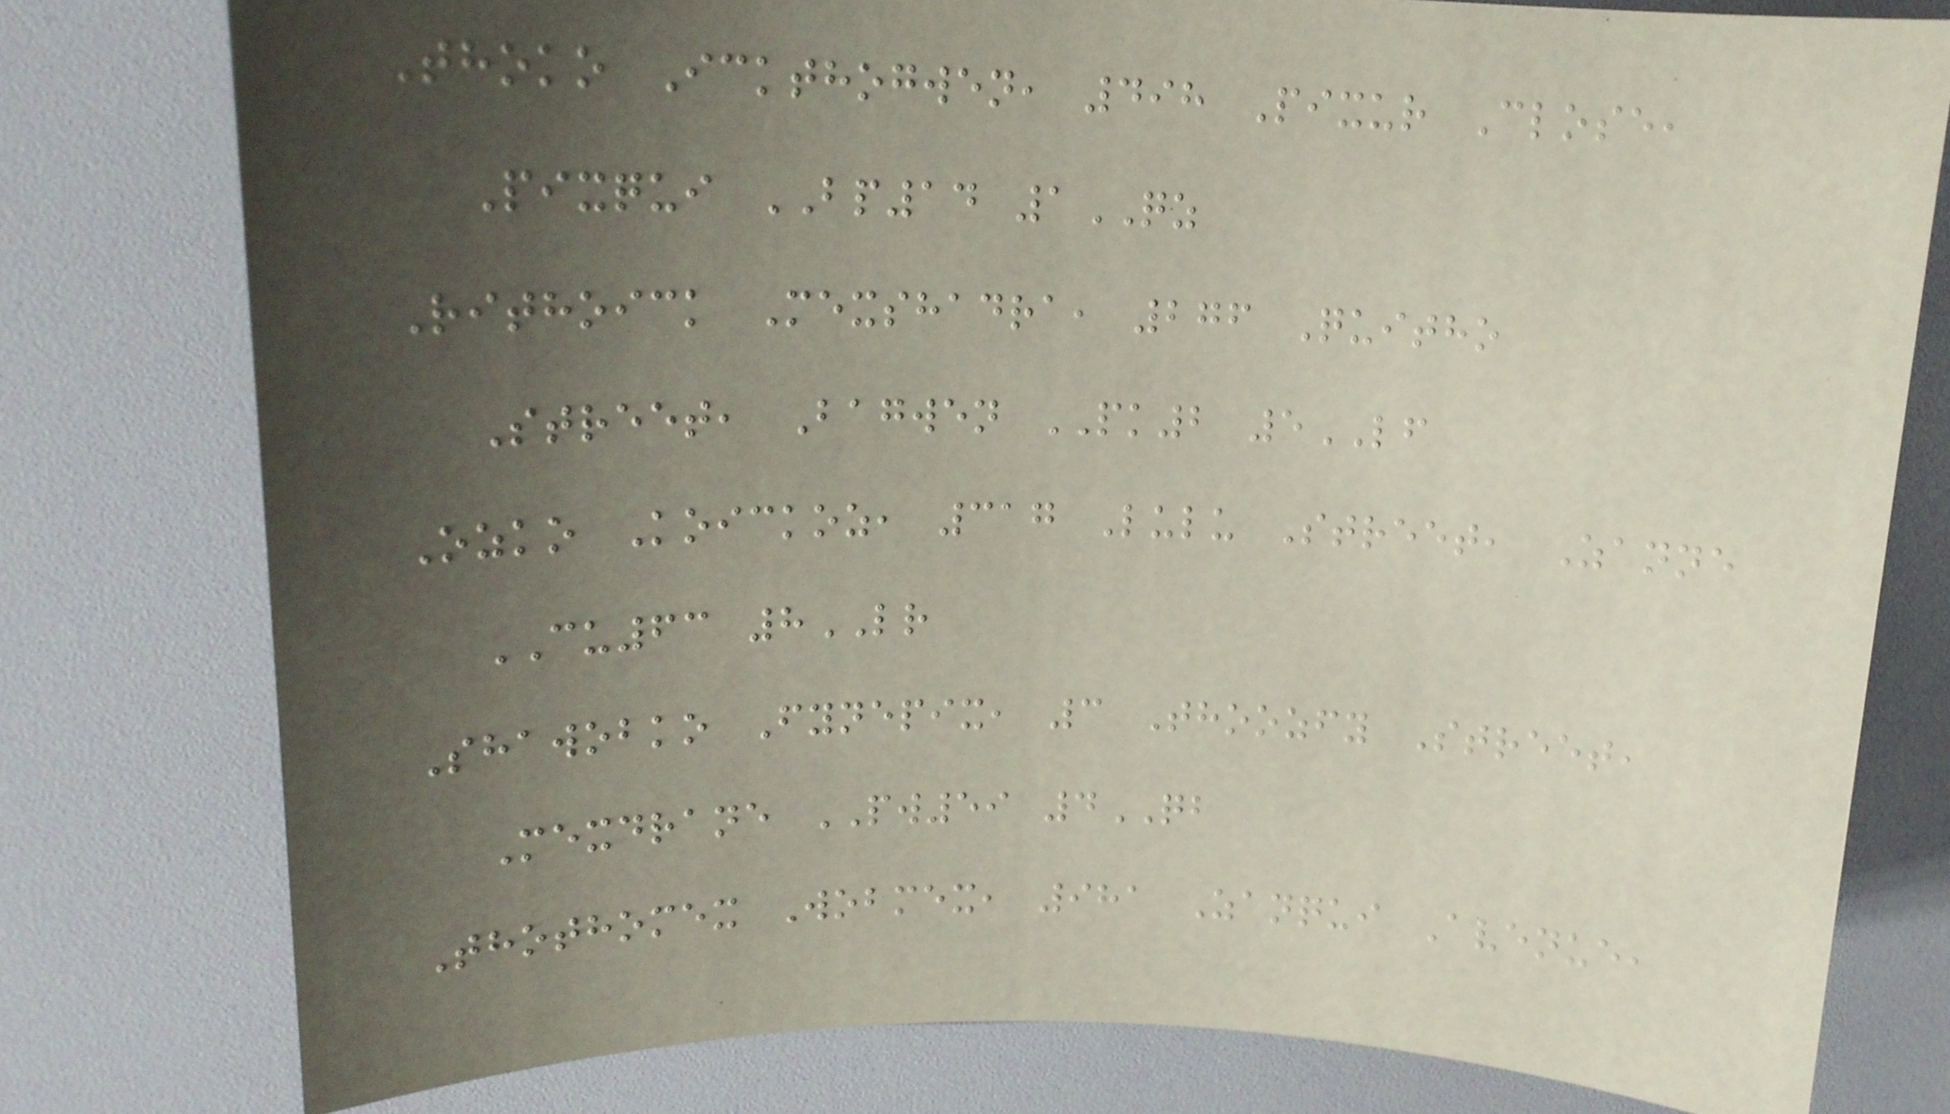Thoko Ickthogwen, 498 Pixur Close,
Pixqui BP14 1QZ
Rithoick Mexshadra, 276 Quitho
Street, Bagwen PK2 5LF
Ozko Koickoz, 317 Lulu Street, Zanne
CU63 8LR
Shawobko Fynepix, 3 Thoozfy Street,
Mexdrane PW59 4QB
Thothomex Wobmex, 981 Zanqui Avenue,
